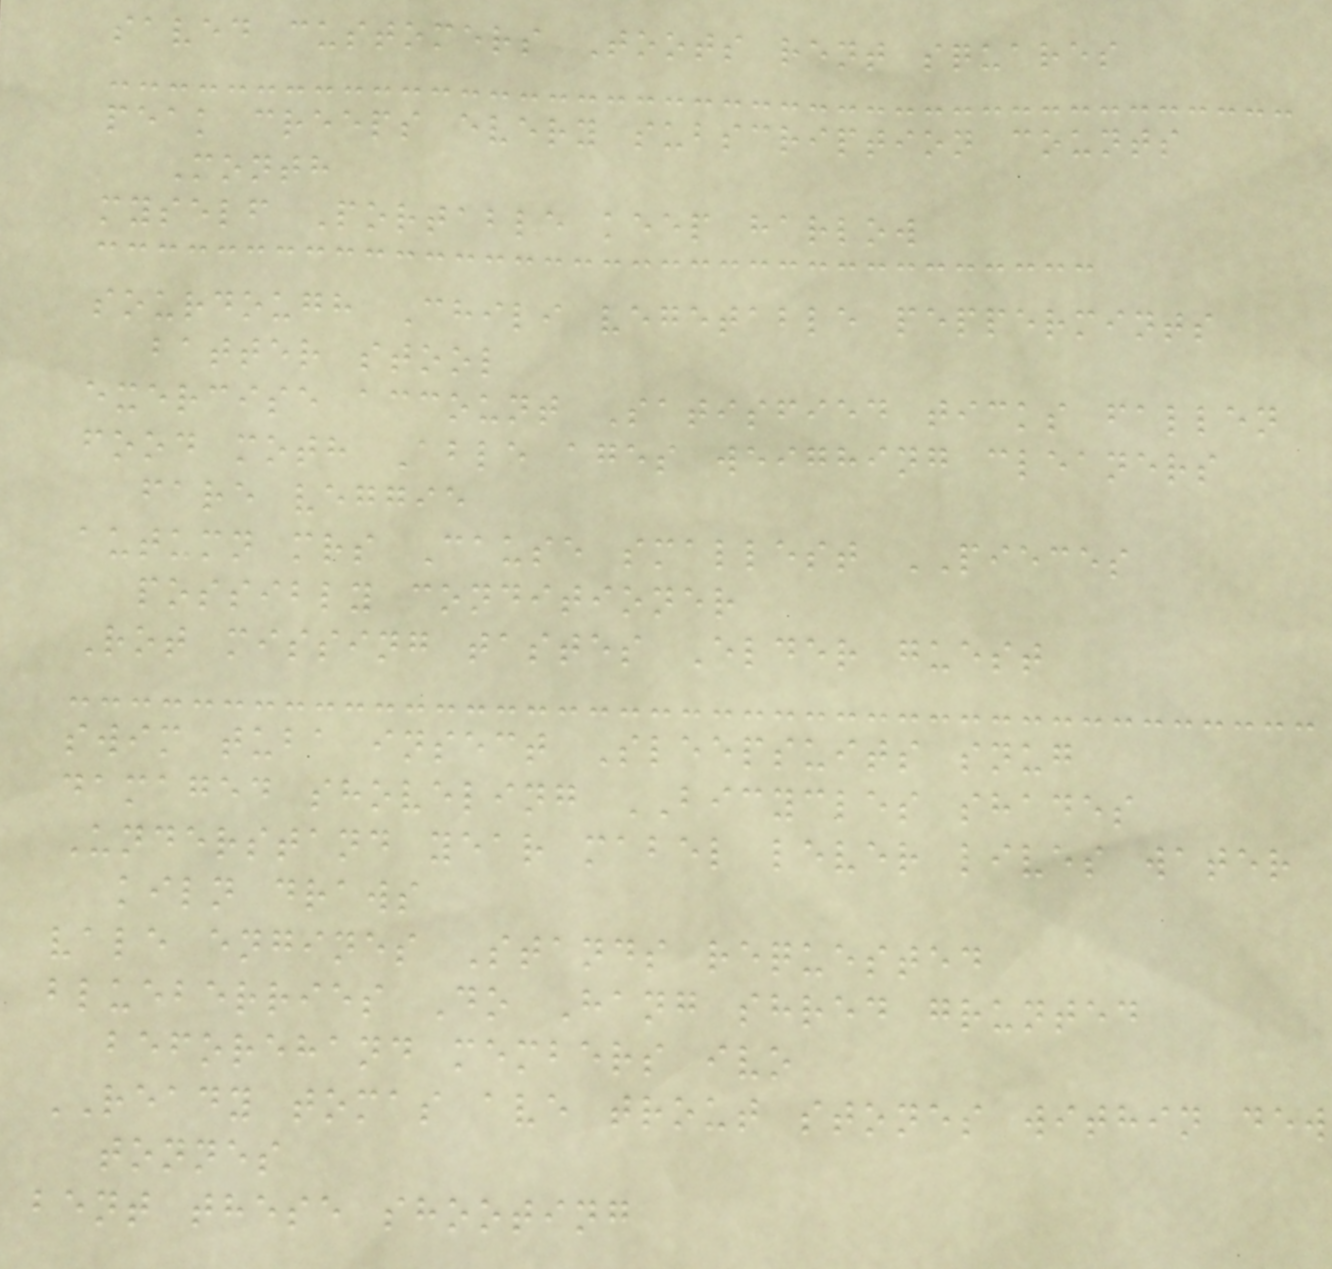saved customers Toots rent squares
peak creeps every subscription counts
Month
myself Portable keep harlow
sourdough Chili vegetable peppermints
batter stool
exercise account Satisfied ticks fallen
food moth Able ages weighing cleaners
fare veggie
autumn mrs Cause smallest PIECES
possibly conditioner
Rot missing tastes Elder guest
swim tuba insect Sleepsuits snug
damaged shoveling BICYCLES shades
Understand year mabel lever lives water
kiln draws
vale engines Stands requested
blueberries Do Hang shred grunted
beforehand members ivo
READY tomas ave trout stones within dew
tonnes
bent these shooting
